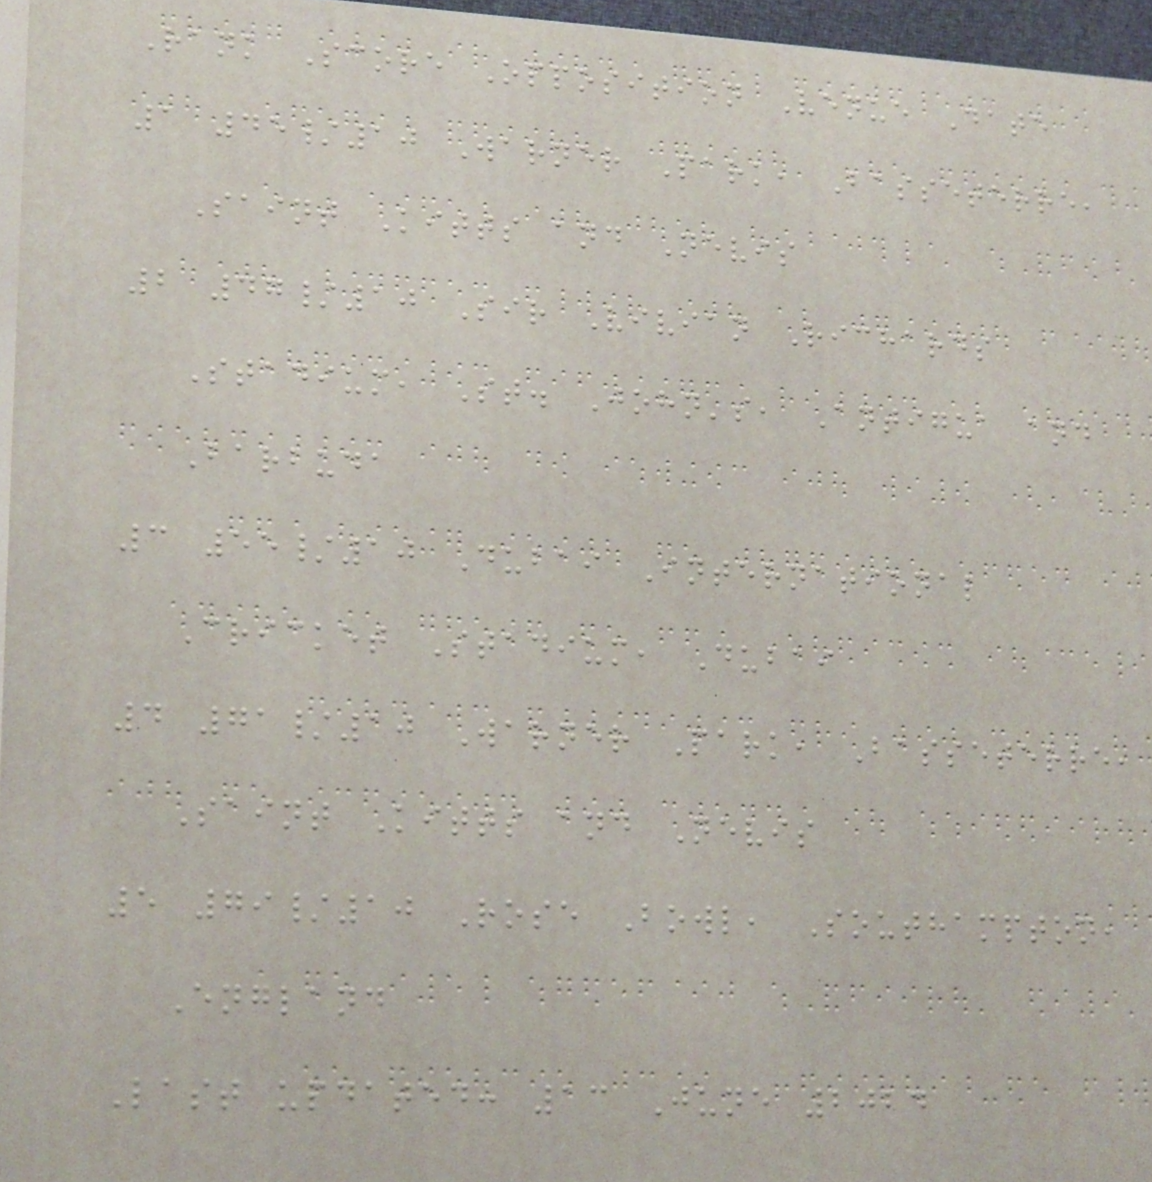Rank Score Opposition Venue Date
1 45/10 Warner Park, Basseterre,
Saint Kitts and Nevis
2 47/10 Sir Vivian Richards
Stadium, St. John's, Antigua and
Barbuda
3 55/10 Dubai International
Cricket Stadium, Dubai
4 71/10 Warner Park, Basseterre,
Saint Kitts and Nevis
5 79/10 Rose Bowl, Southampton,
England
Last updated: 13 June 2024
